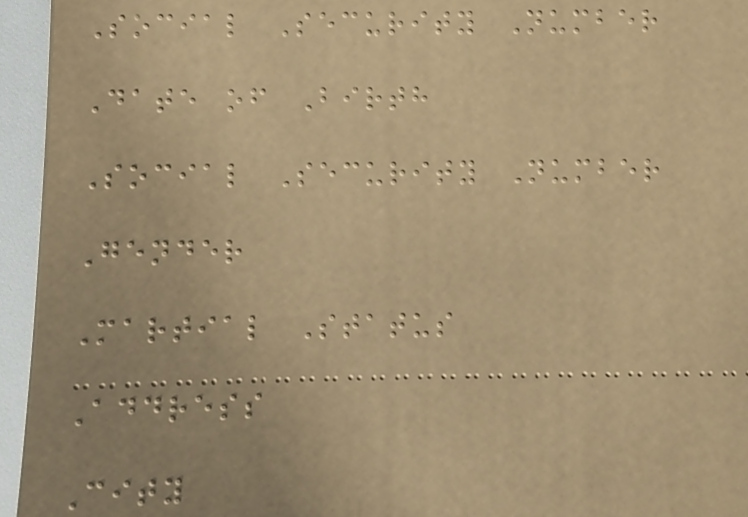Social Security Number
Date of Birth
Social Security Number
Gender
Martial Status
Address
City
